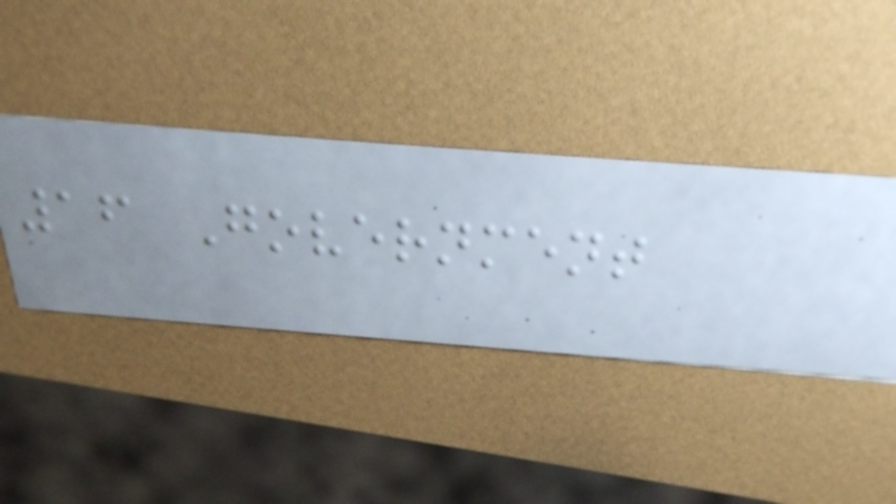16 Government
